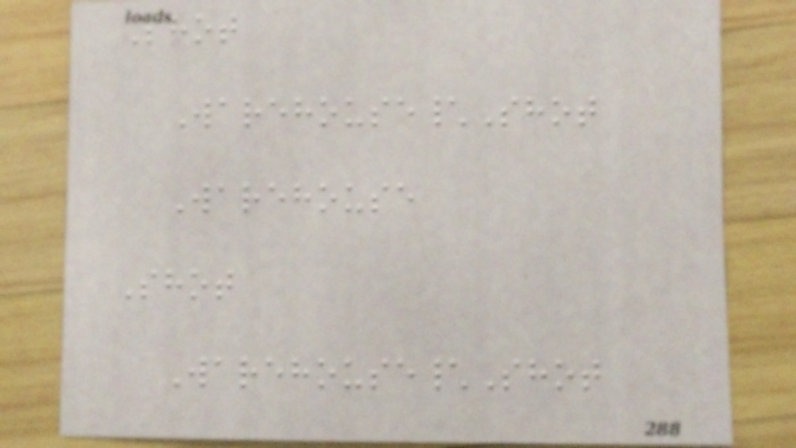Shot
Warehouse\Shot
Warehouse
Shot
Warehouse\Shot
